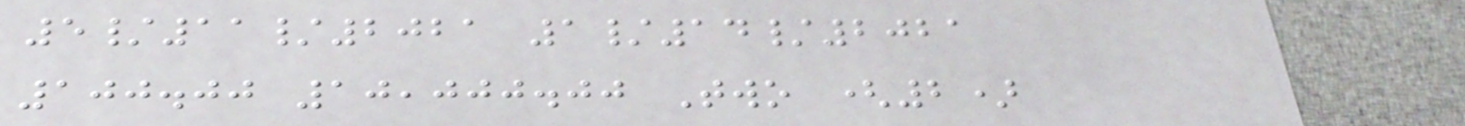5/11/2021 1/14/2021
100.00 10,000.00 Two (2)
